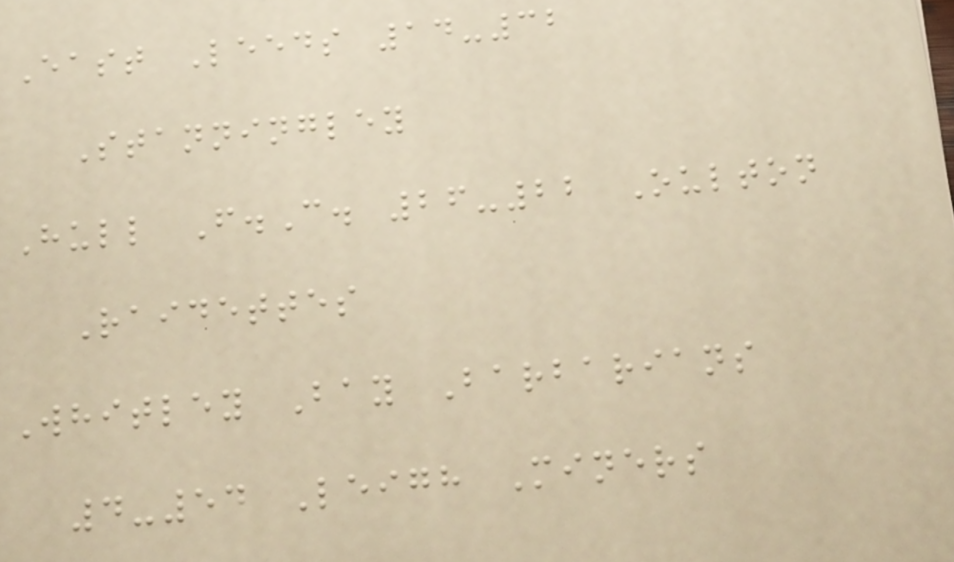East Leeds 14-32
Stanningley
Hull F.C. 26-22 Oulton
Raidettes
Whitley Bay Barbarians
4-54 Leigh Miners
